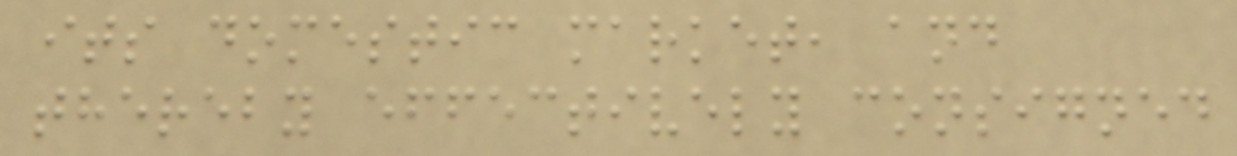its domestic market, and
thereby effectively consigned
